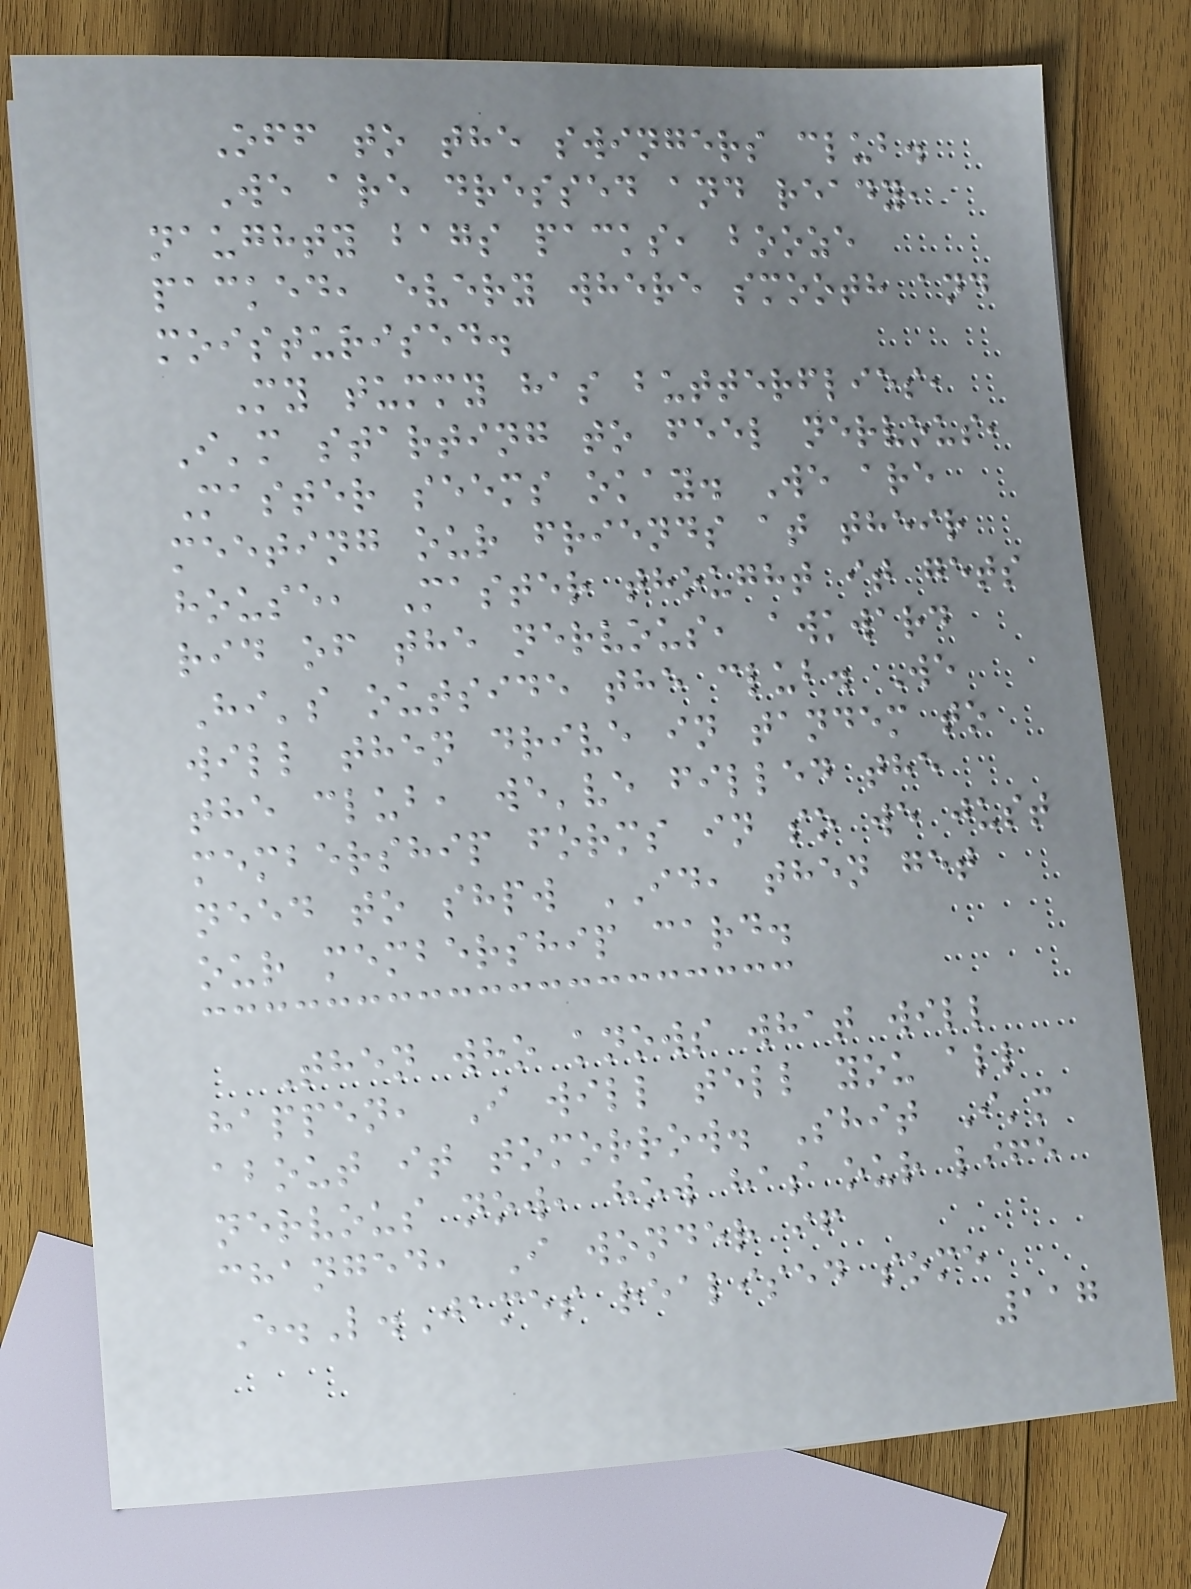Off to the swingers club.
We are dressed and ready,
naughty bags packs, booze
packed, every where smooth and
moisturised.
My tummy has butterflies,
I'm starting to feel nervous,
Master seems okay. We are
meeting our friends at their
house, Master thought it gets
rid of the nervous, awkward
Hi's outside the club. We
will then drive in tandem to
the club, we've filled the
membership forms in so we just
need to shpw ID, then get
our membership card.
Then who knows what will
happen, I will tell you all
about it tomorrow. Shit I'm
nervous now, how has our life
changed, I wonder if
E.L.James realised some
117
